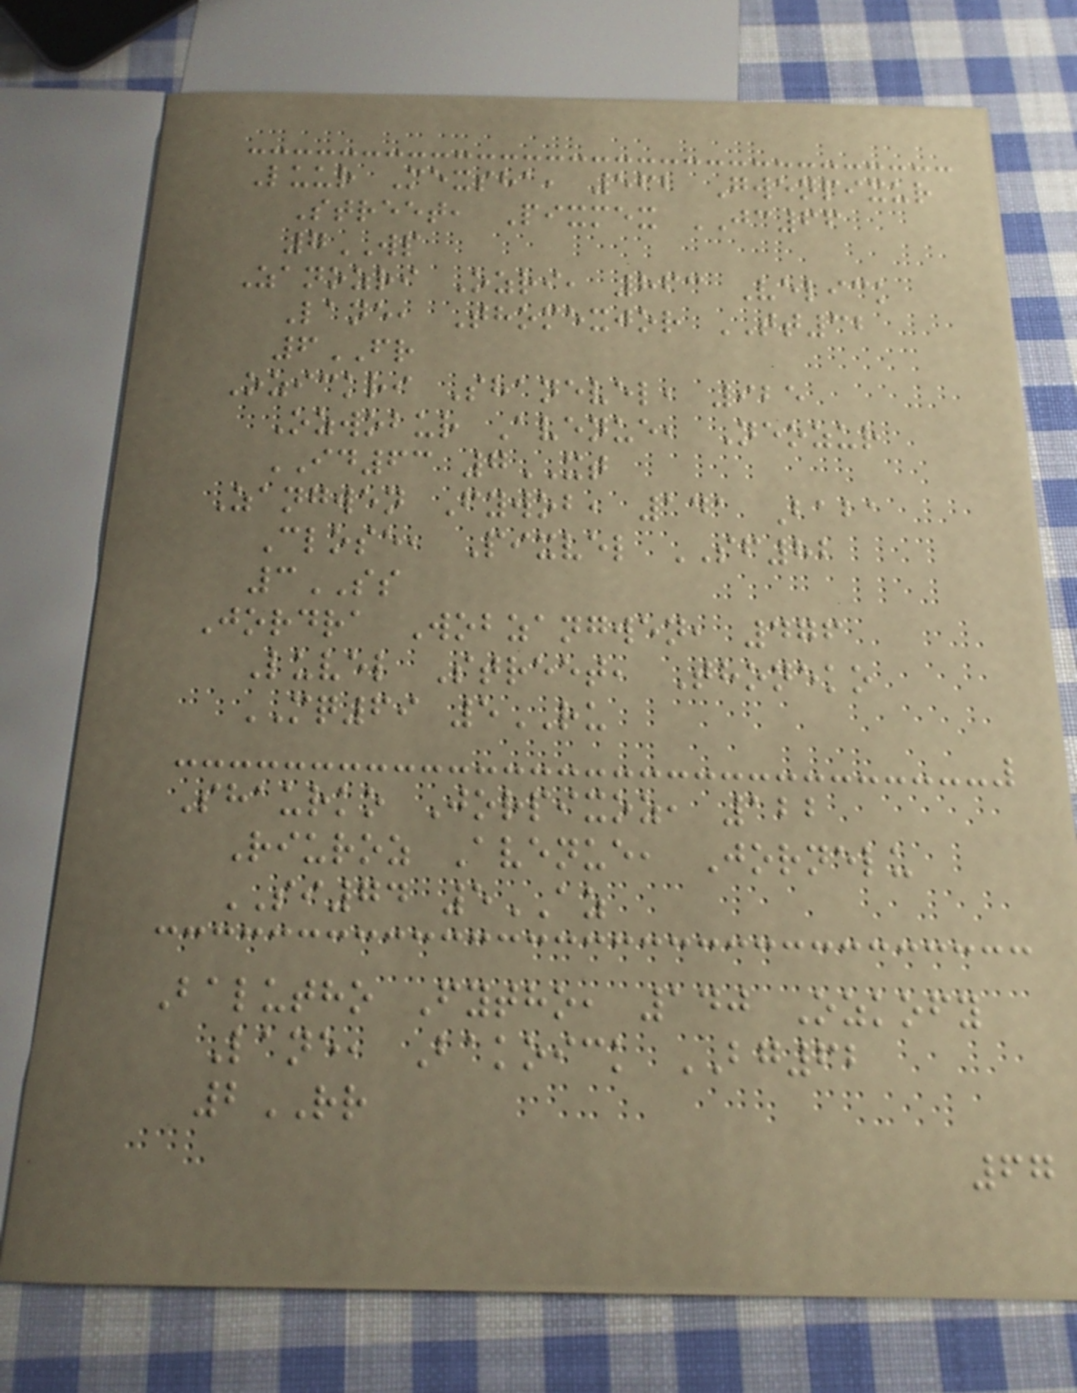Luur Mexsha, 562 Gwenpixur
Street, Pixmex JC66
7WP
Zanozri Ozri, 863 Velick
Lane, Thomexjor TT32
6FR
Ozickri Shanevel, 925
Ozwobur Avenue, Neozur
ID63 7XT
Zangwen Fywob, 141 Baba
Close, Pixvel SF82
3SS
Jordra Wobzangwen, 476
Luvel Street, Thoneko
MQ69 5RU
Shaurko Jorpixoz, 122
Riuroz Avenue, Jornelu
SI74 5AZ
Balutho Fytho, 140 Ozkofy
Lane, Bakoick BG62
2RR
67
